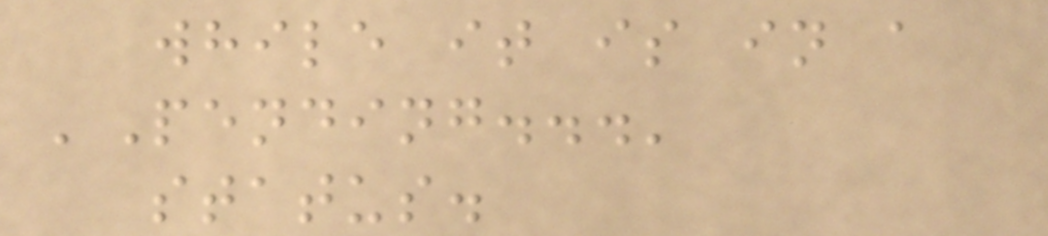while it is in a
'Pending...'
status.
